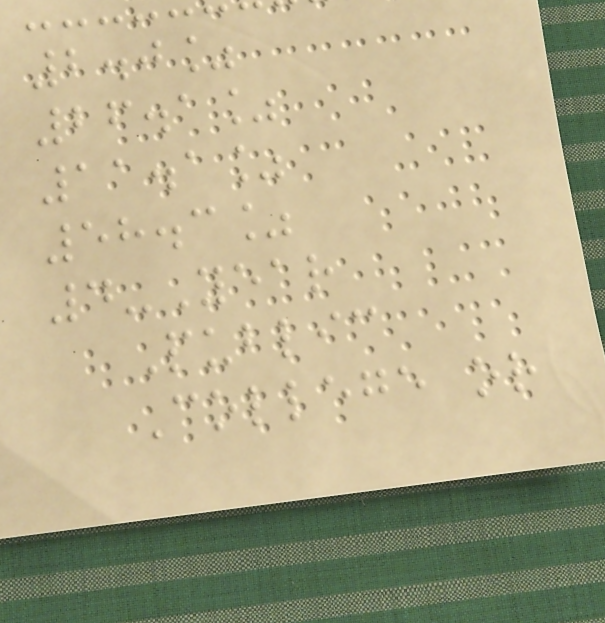2.0%
26.1%
11.1%
58.3%
4-Year
Public
College or
